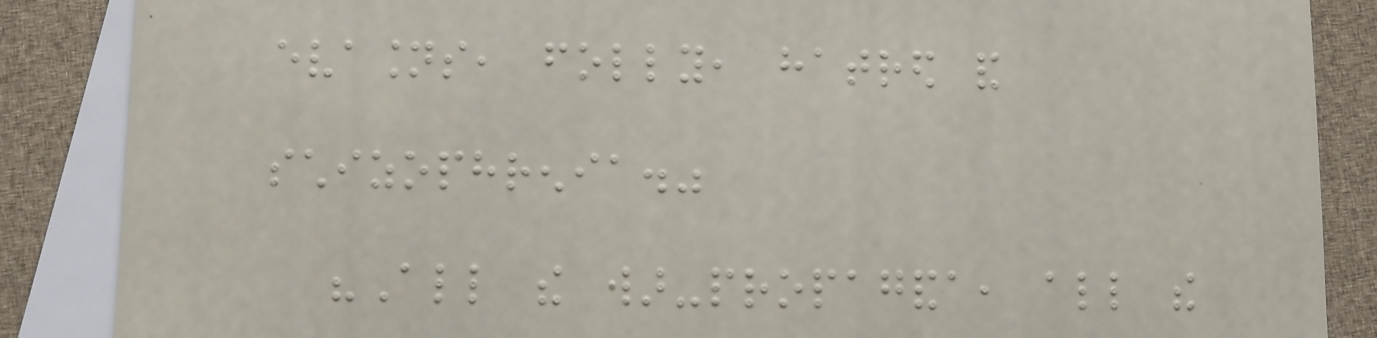evasions, folly, hatred and
schizophrenia."
"All the war-propaganda, all the
